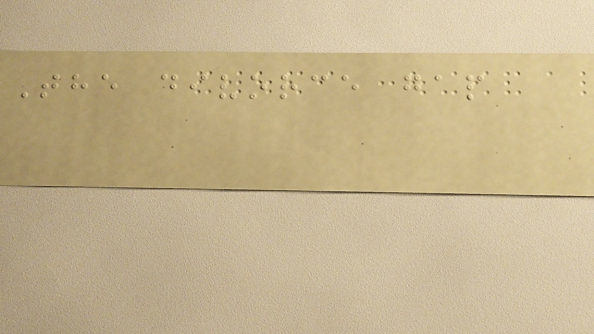The divorce gap
